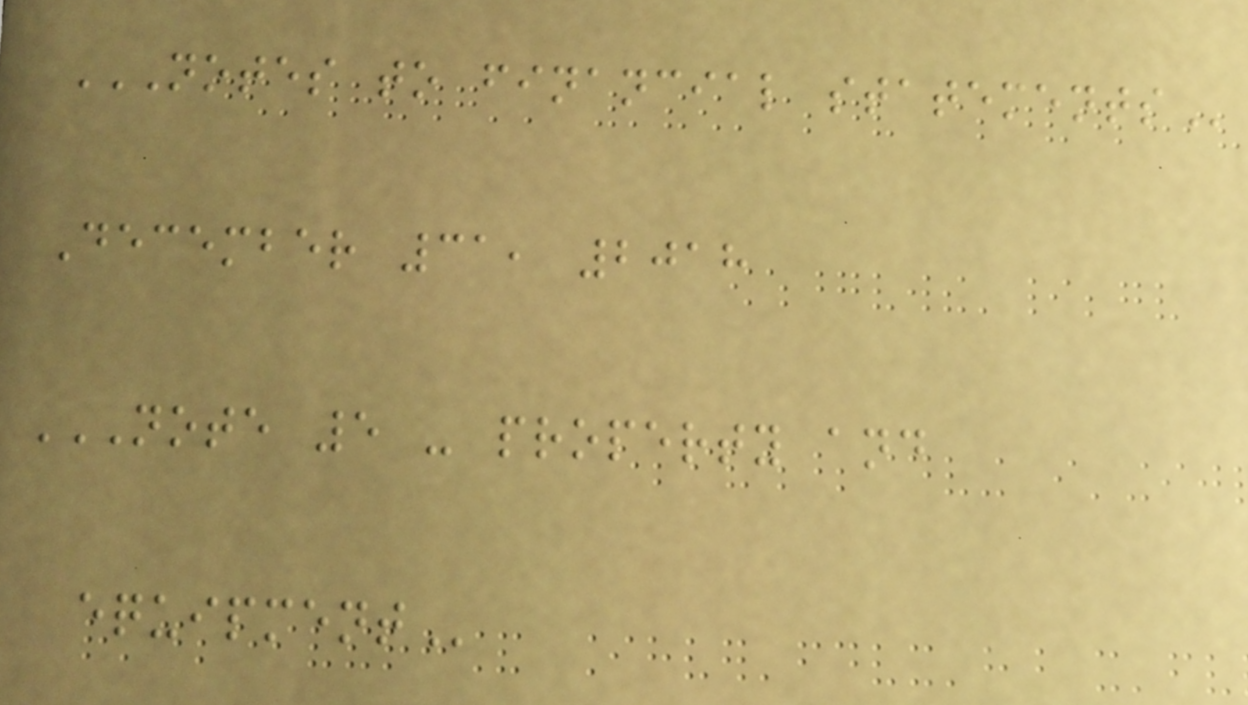NOTES TO FINANCIAL STATEMENTS
December 31, 2018
NOTE 5 - PROPERTY AND
EQUIPMENT
